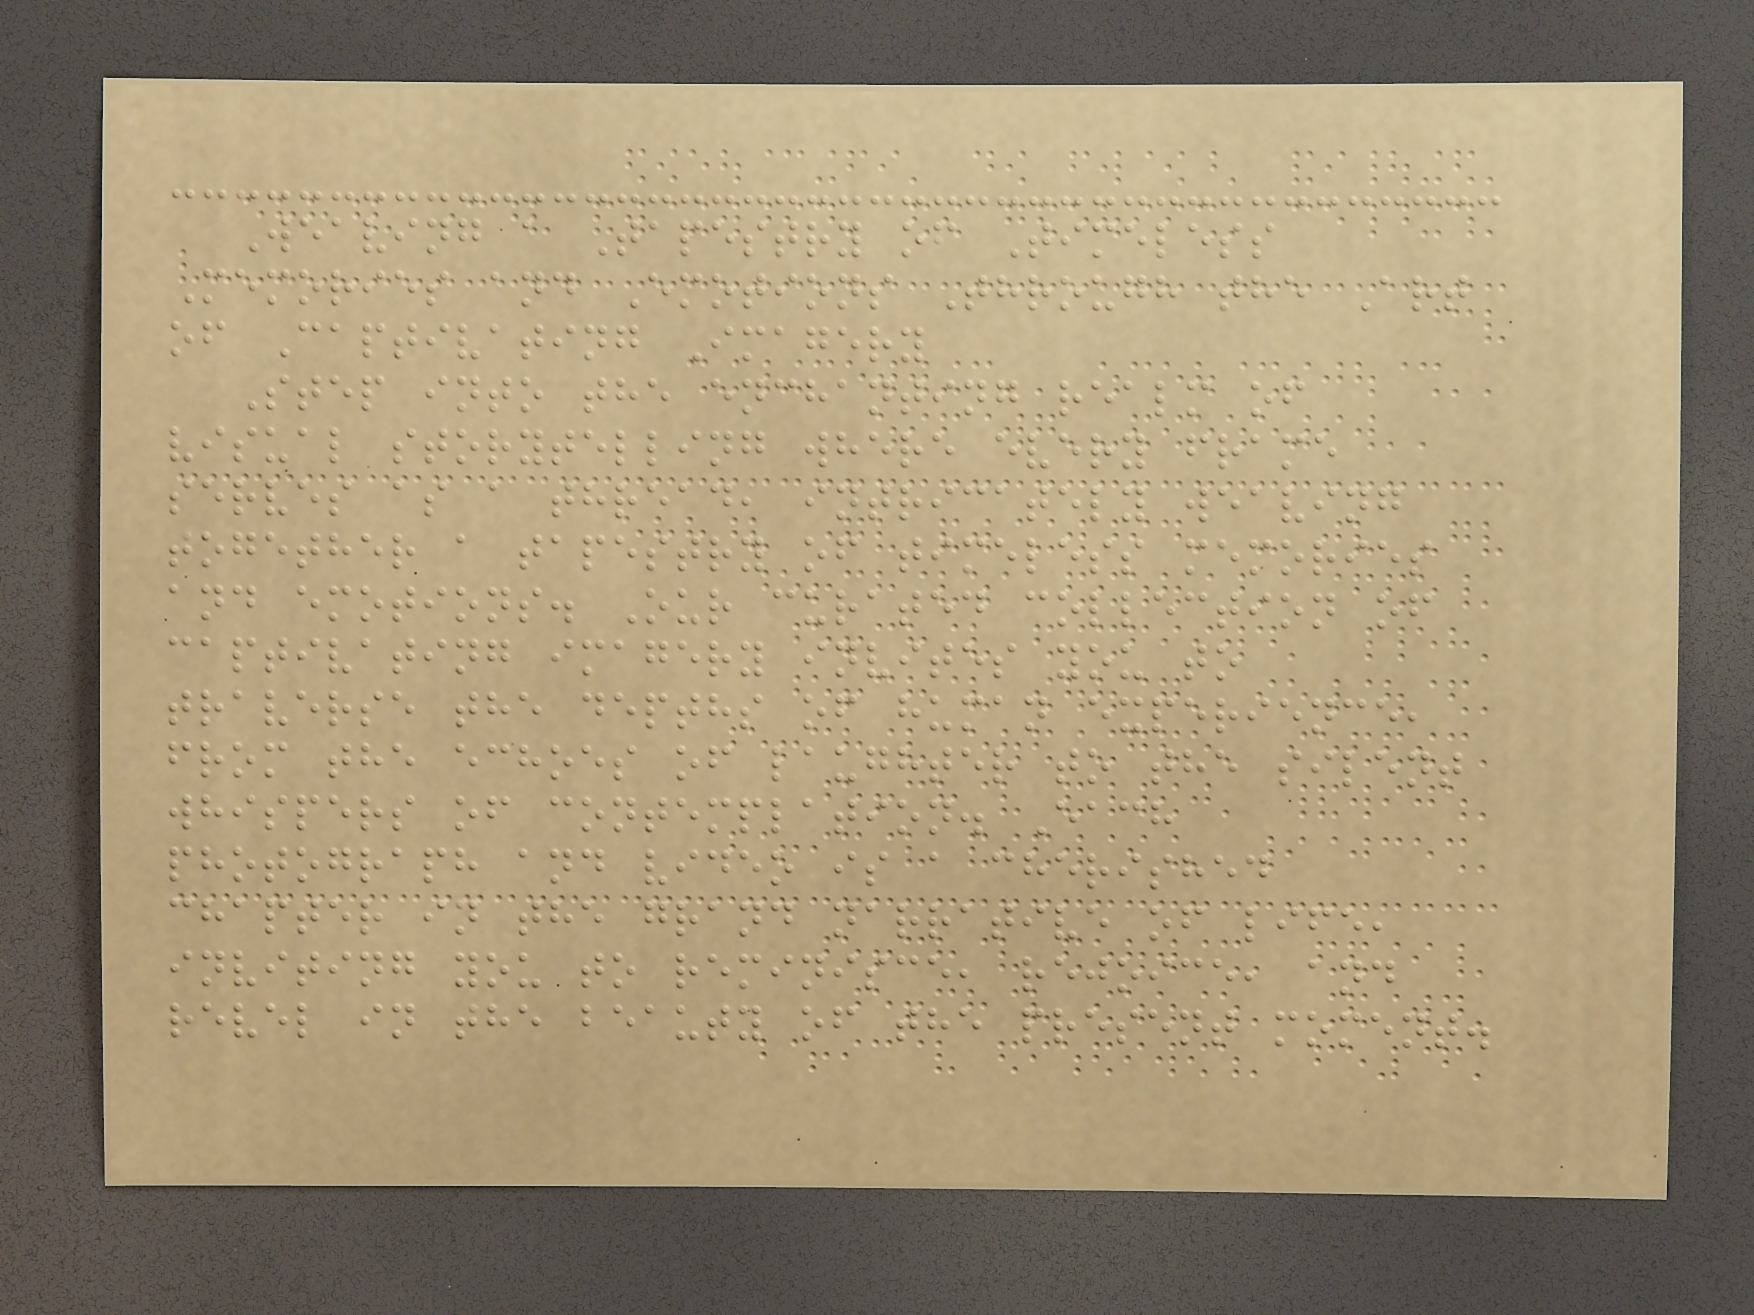Weaving a Tapestry of Timeless
Memories and Emotions Through the Art
of Captivating Imagery
Step into the enchanting realm of
visual storytelling where every frame
serves as a thread, intricately weaving
together a tapestry of timeless memories
and emotions. Our curated collection of
captivating imagery invites you to
traverse the depths of human experience,
from the echoes of laughter to the silent
whispers of contemplation. Each
photograph and video is a cherished
chapter in the grand narrative of life,
inviting you to reminisce, rejoice, and
revel in the beauty of the present moment.
